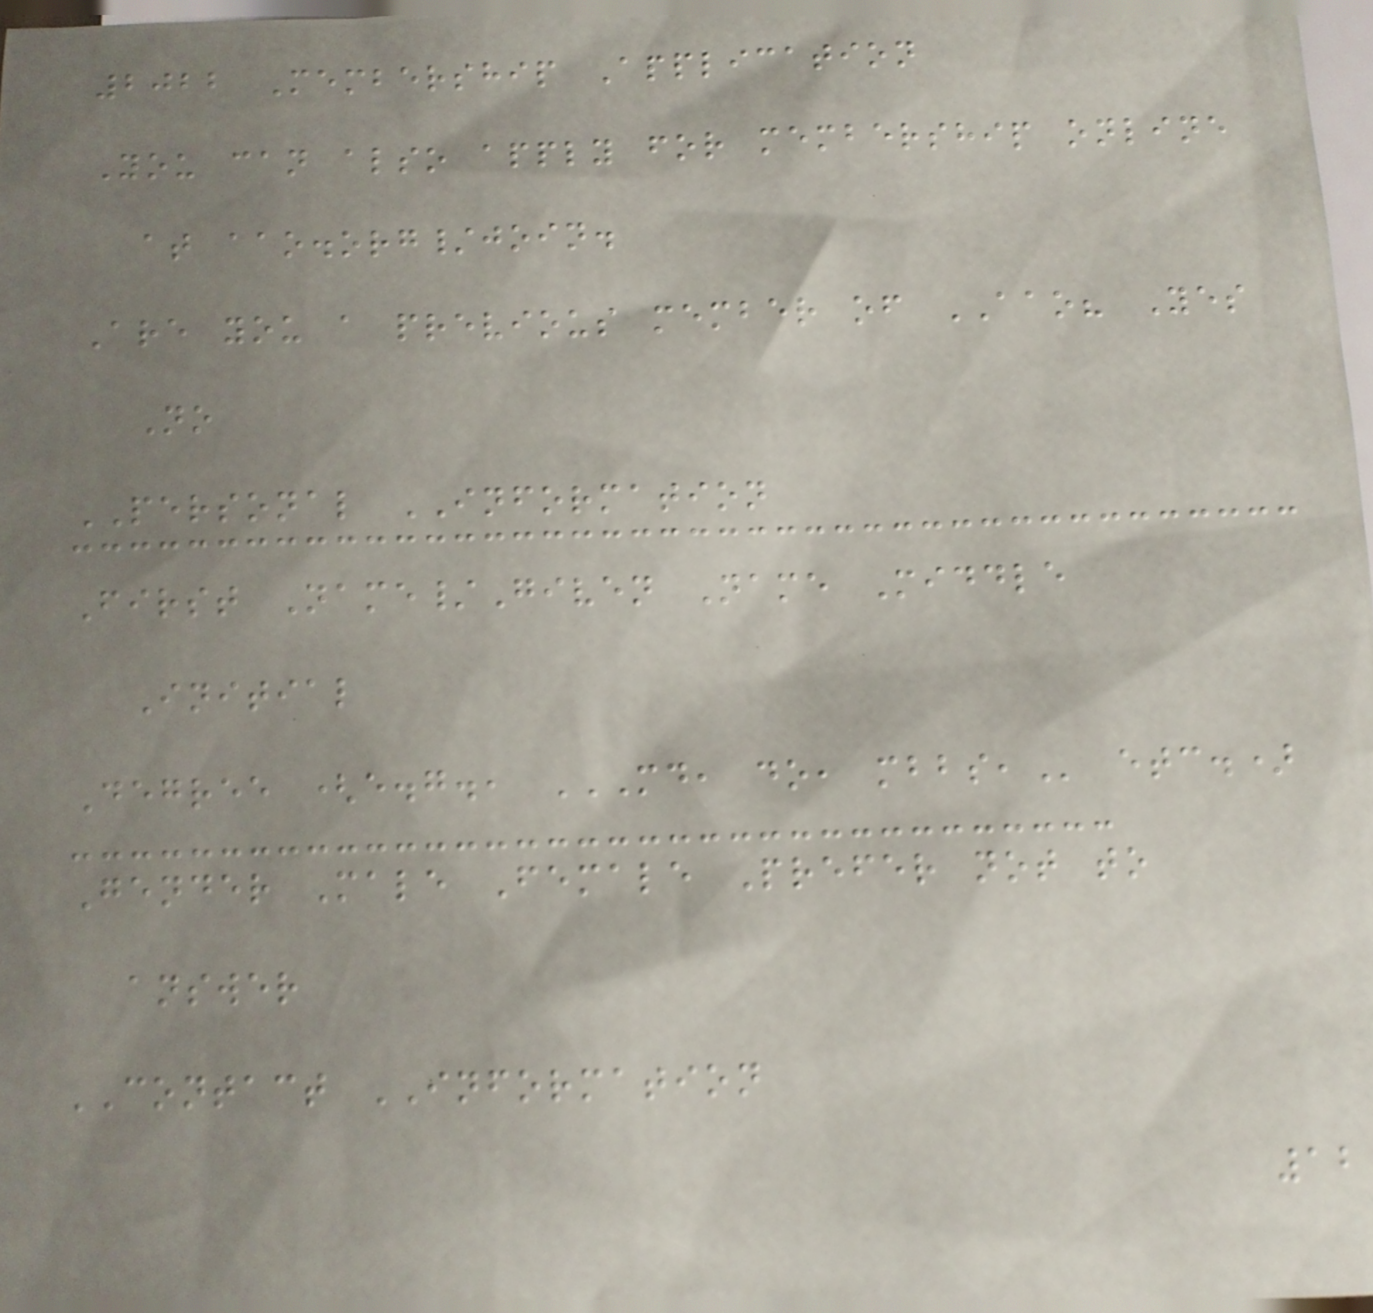2022 Membership Application
You can also apply for membership online
at aao.org/join.
Are you a previous member of AAO? Yes
No
PERSONAL INFORMATION
First Name/Given Name Middle
Initial
Degree (e.g., MD, DO, MBBS, etc.)
Gender Male Female Prefer not to
answer
CONTACT INFORMATION
12
